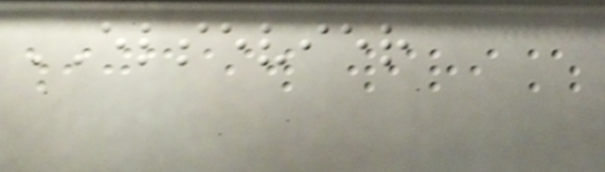ELSEVIER
